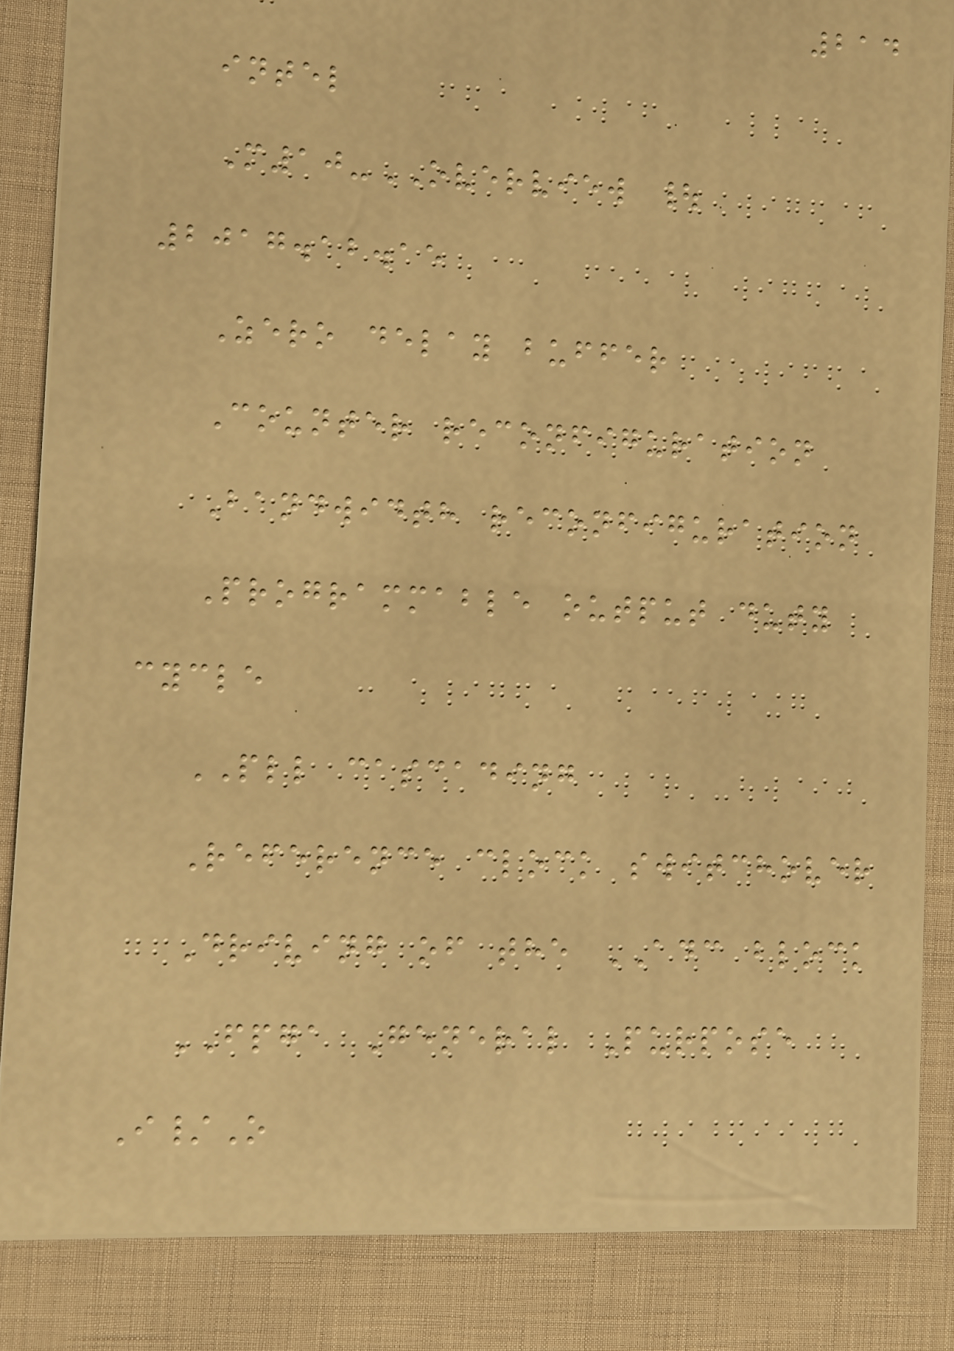214
intel
M10-OVERVIEW |
2017.12.15
Zero delay buffer
Counter reconfiguration
Bandwidth reconfiguration
Programmable output duty
cycle
PLL cascading
Reference clock switchover
Driving of the ADC block
FPGA General Purpose
I/O
